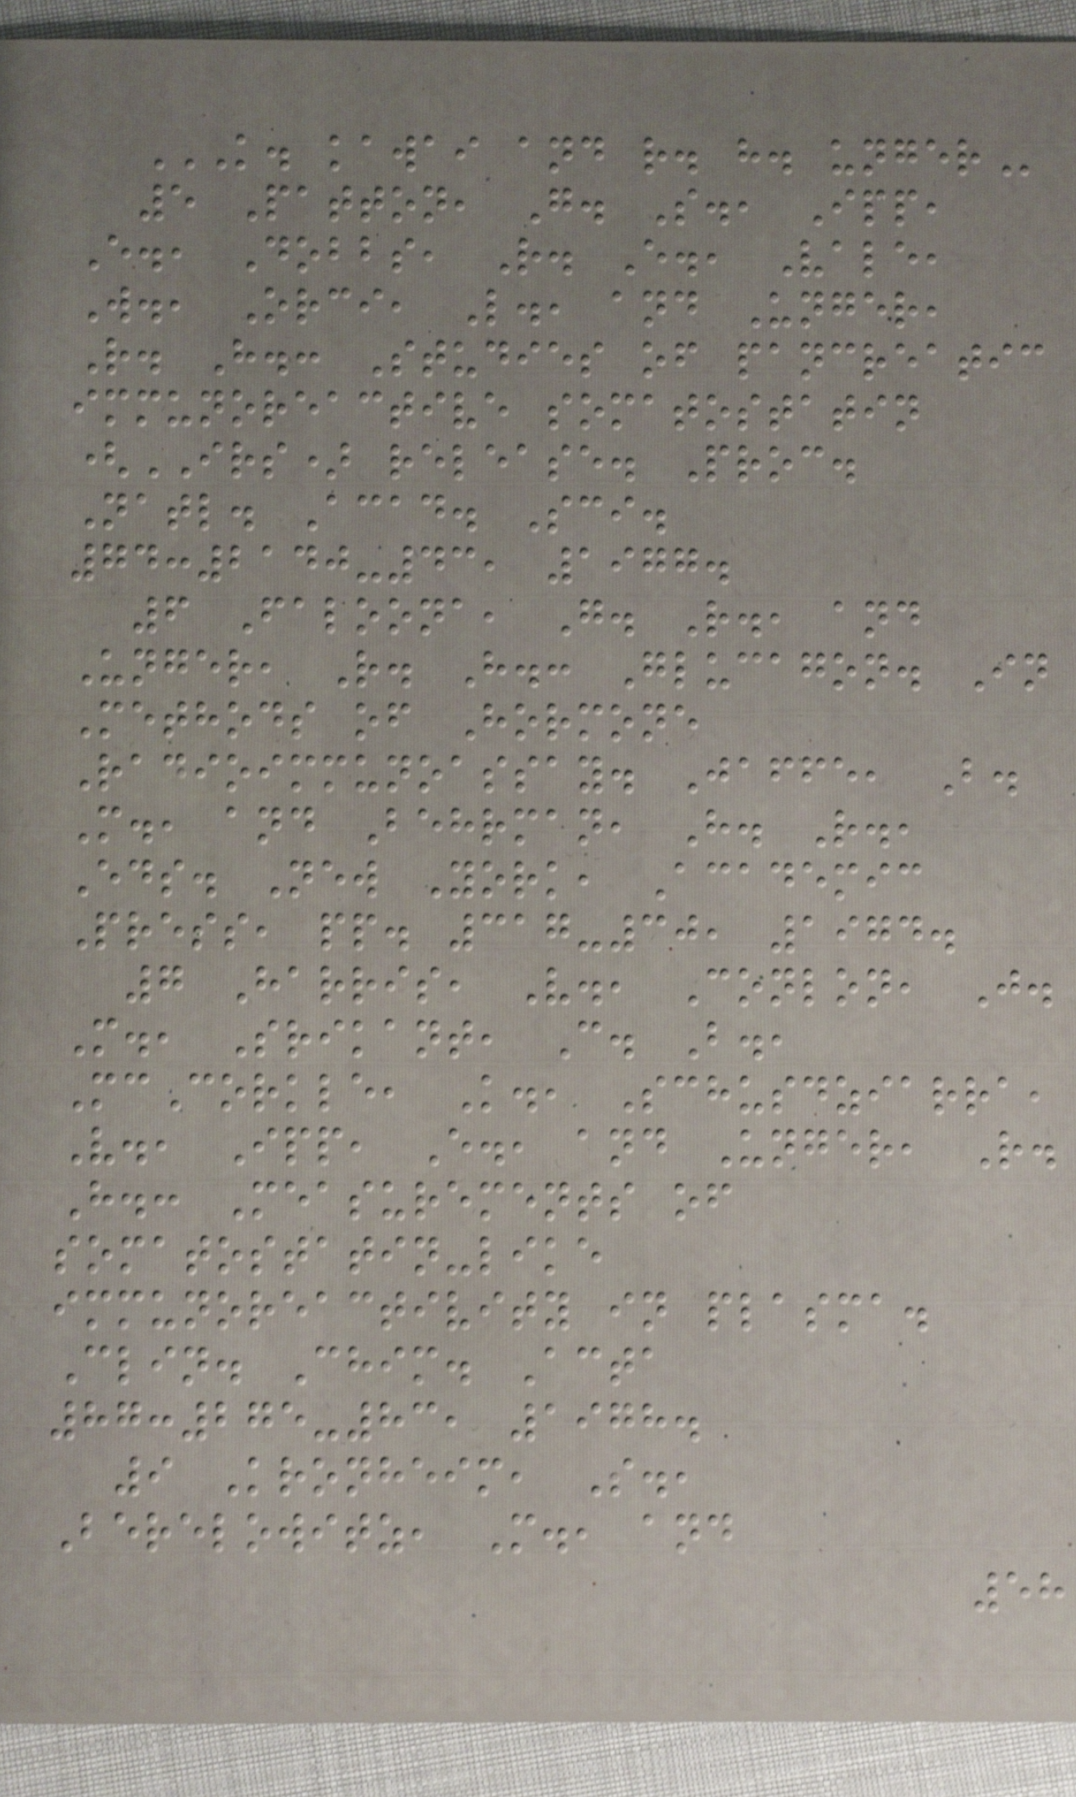K. KAWAI AND R. H. UNGER
5 Patton, G. S., Ipp,
E., Dobbs, R. E., Vale,
W., Orci, L., and Unger,
R. H.: Studies of pancreatic
immunoreactive somatostatin
(IRS) release. Proc.
Natl. Acad. Sci.
74:2140-43, 1977.
6 Faloona, G. R., and
Unger, R. H.: Glucagon. In
Methods of Hormone
Radioimmunoassay. Jaffe, B.
M., and Behrman, H. R.,
Eds. New York, Academic
Press, pp. 317-30, 1974.
7 Harris, V., Conlon, J.
M., Srikant, C. B.,
McCorkle, K., Schusdziarra,
V., Ipp, E., and Unger, R.
H.: Measurements of
somatostatin-like
immunoreactivity in plasma.
Clin. Chim. Acta
87:275-83, 1978.
9 Kronheim, S.,
Berelowitz, M., and
58
